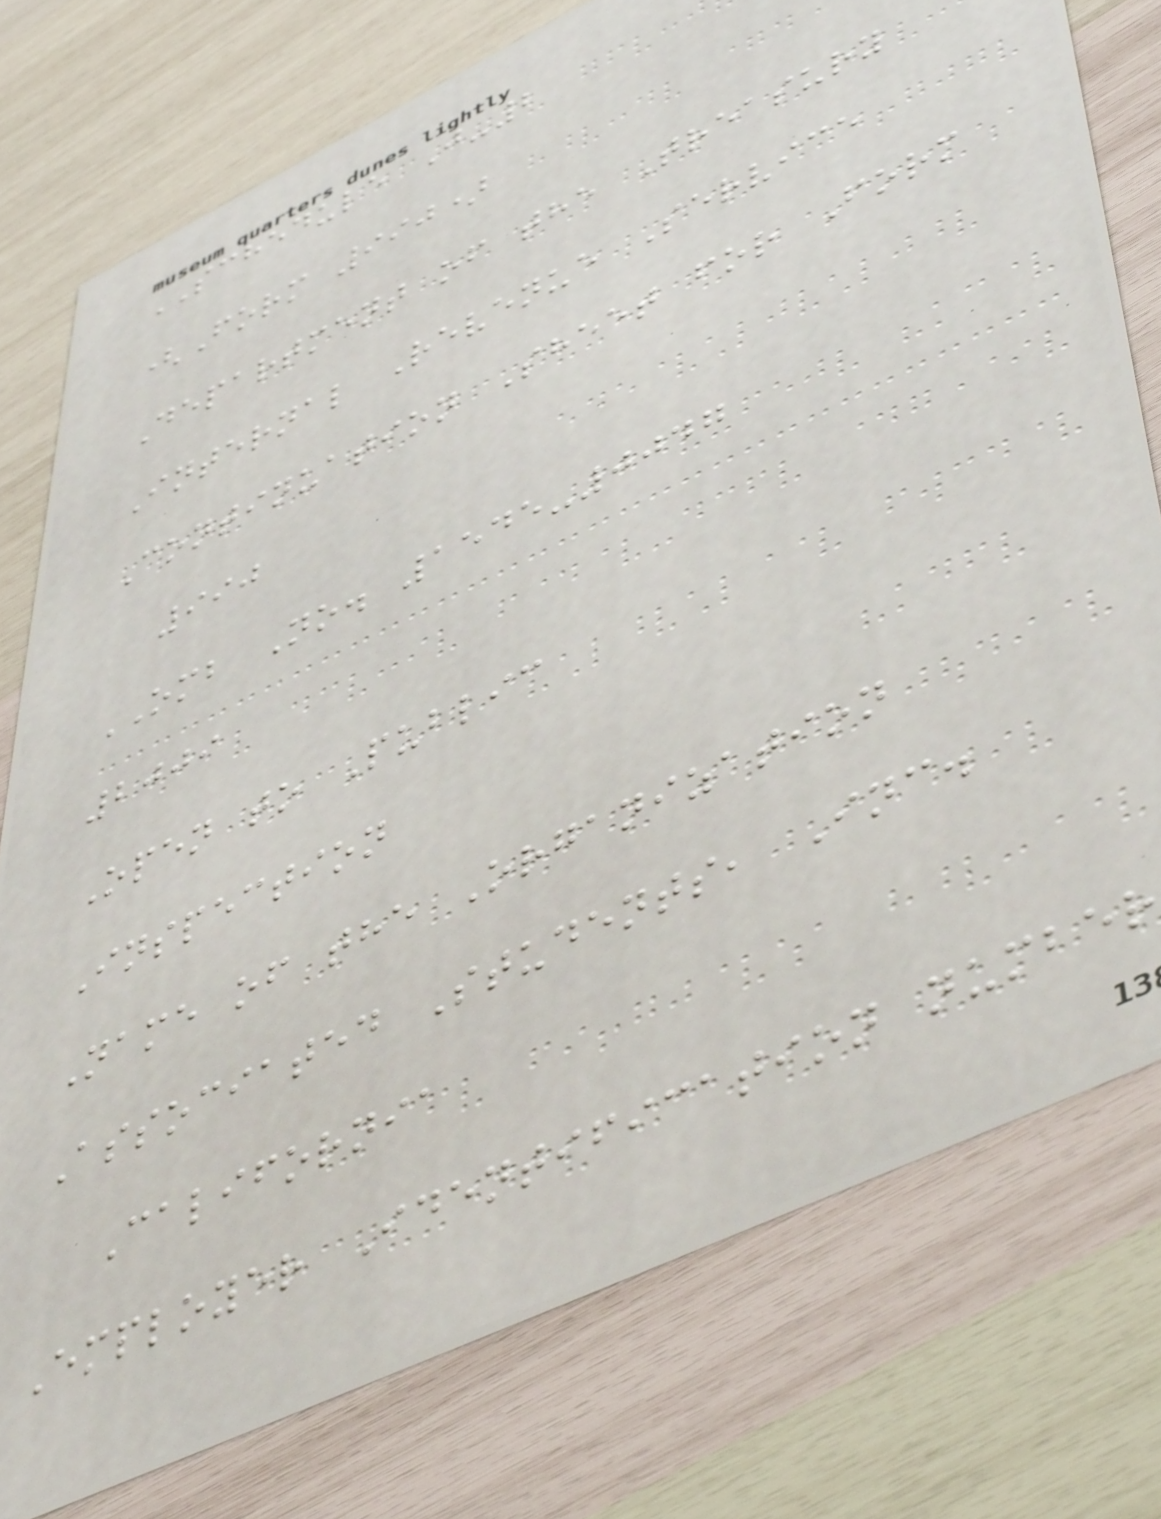SCHEDULE J-2
(Form 990)
Department of the Treasury
Internal Revenue Service
Continuation Sheet for Form
990
OMB No. 1545-0047
2009
Open to Public
Inspection
Name of the Organization
Associated Students, Inc.
California
Employer Identification number
